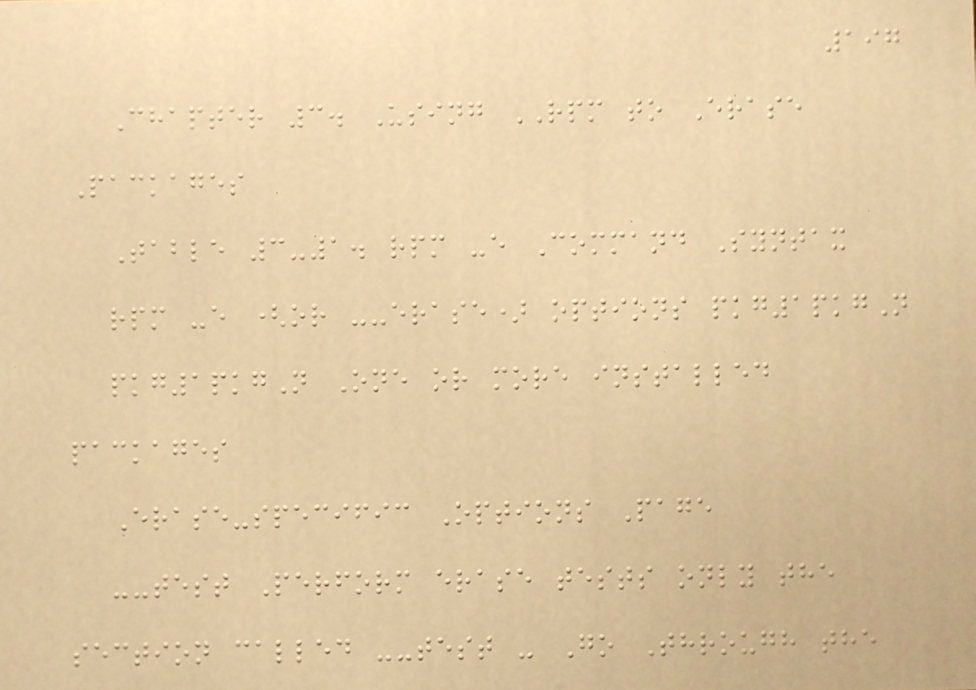197
Chapter 3. Using RPM to Erase
Packages
Table 3-1. rpm -e Command Syntax
rpm -e (or --erase) options pkg1pkgN
pkg1pkgN One or more installed
packages
Erase-specific Options Page
--test Perform erase tests only the
section called --test - Go Through the
